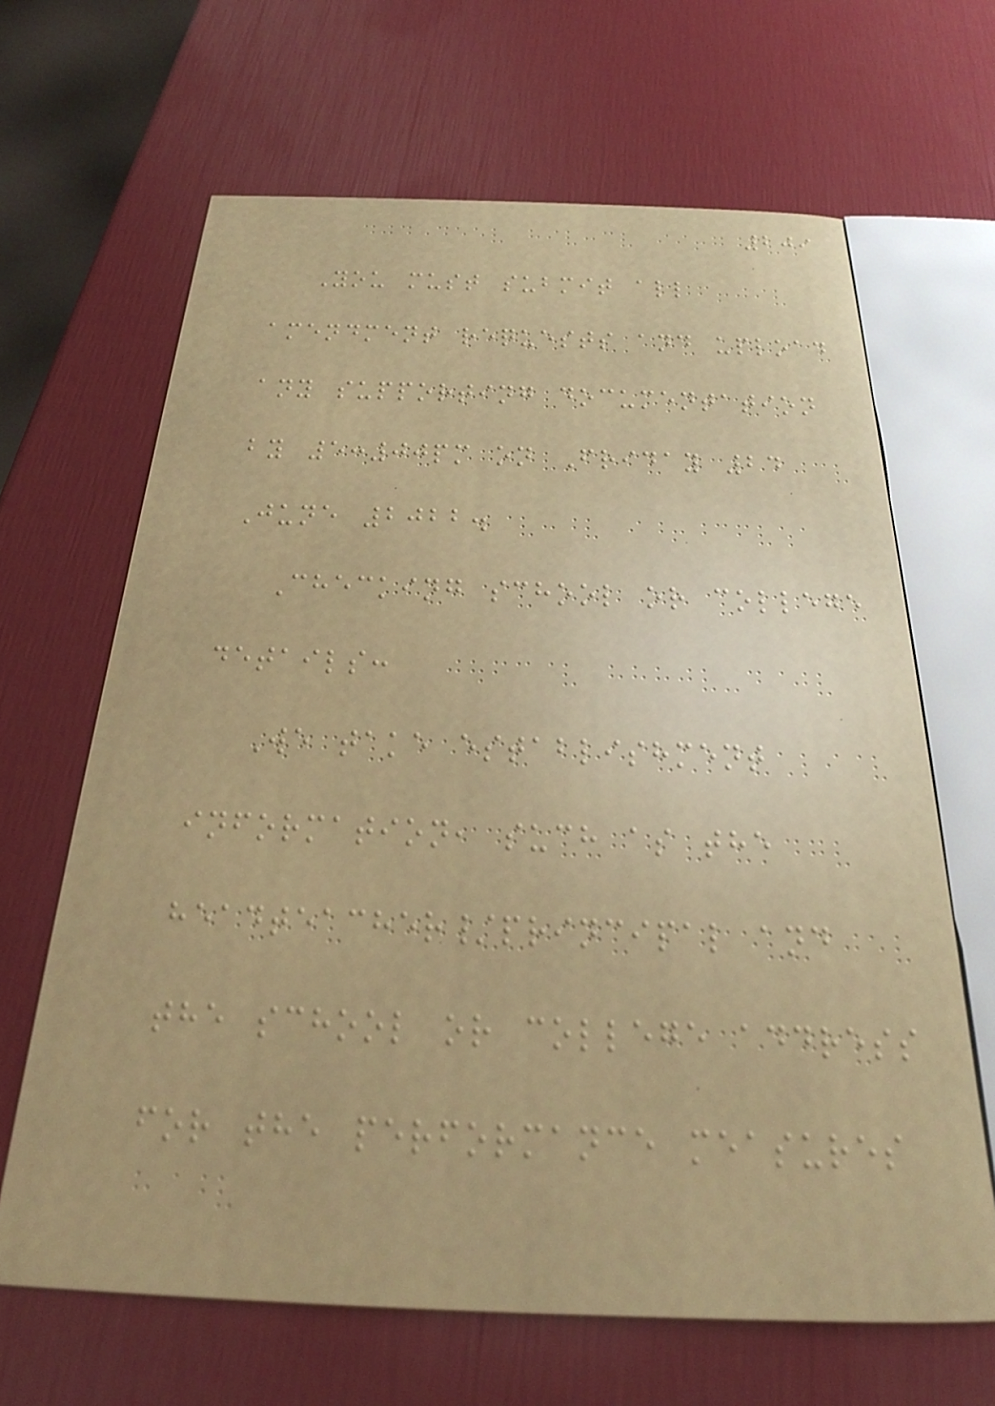209
You must submit all
amendment requests and upload
any supporting documentation
by 5:00pm on Friday 24
June 2022.
Checking school or college
details:
We take establishment
information, such as the
headteacher/principal and
the school or college address
for the performance measures
